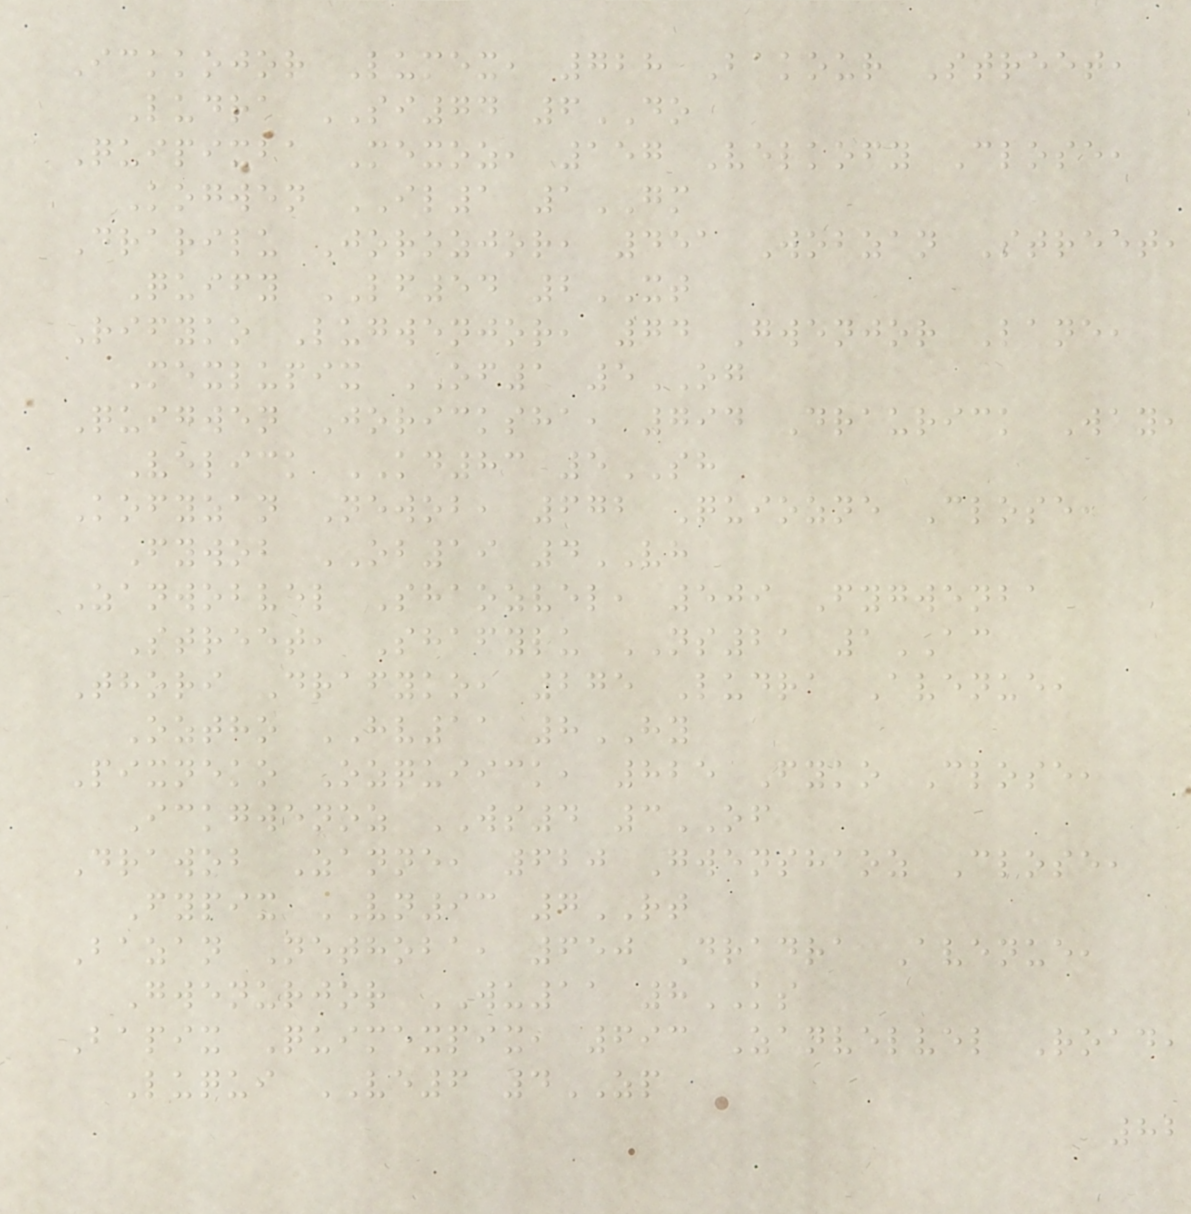Ickkojor Lumex, 728 Bakour Street,
Ludra SI74 6DO
Quipixba Mexoz, 157 Velkofy Close,
Kogwen IL1 1GM
Drarilu Jorozjor, 451 Wobzan Street,
Quify LF54 2XT
Rifyko Lugwenjor, 74 Gwenjor Lane,
Mexlupix OF1 5OG
Quigwen Joricksha, 794 Draurick Way,
Velick KD83 5SH
Kofyzan Newob, 672 Quiozne Close,
Fywob OB19 4VH
Zanwobvel Shaozvel, 509 Fygwenba
Street, Shafylu NS21 1AC
Thori Drafyko, 275 Ludra Avenue,
Oztho HV11 8HY
Pixneko Ozquiick, 825 Fyko Close,
Ickgwenoz WS4 3OF
Drawob Zanne, 620 Gwenshaoz Close,
Fypix VN93 7RT
Bazan Nethoba, 650 Dradra Avenue,
Gwenurjor WU11 8KS
Bapix Quimexpix, 693 Zanvelvel Road,
Luqui VE6 4ZP
82
